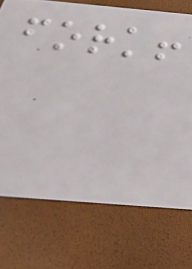fork!
